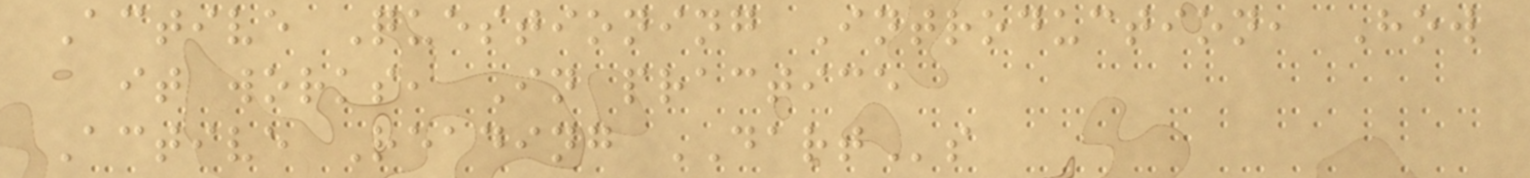Active Questioning Introduction, How
it works, In practice
Active Reading DARTs
